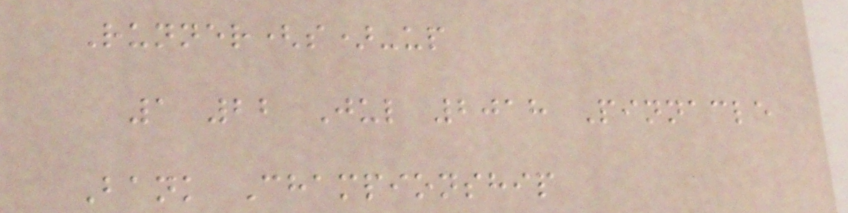Runner(s)-up
1 22 Jul 2018 Pinnacle
Bank Championship
